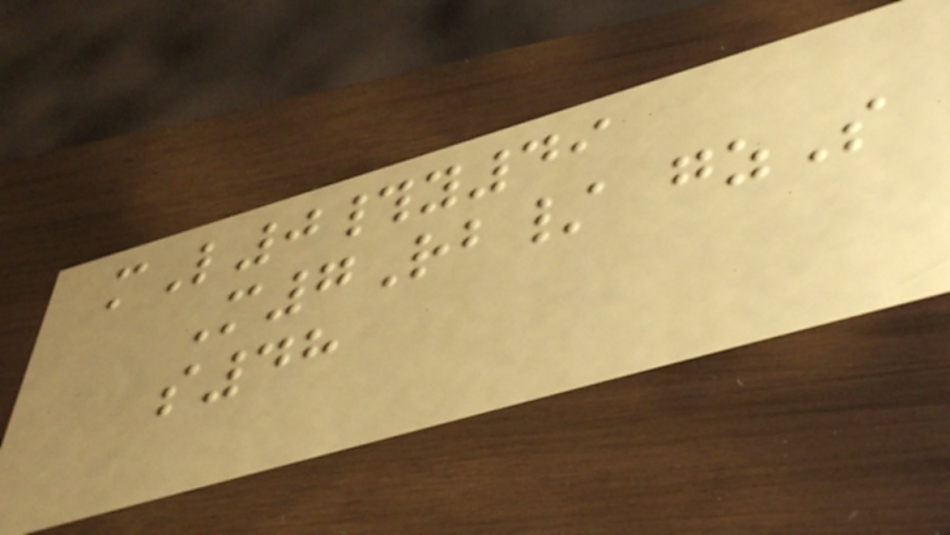mL0#y49
M7Rb/ gzS
s48
